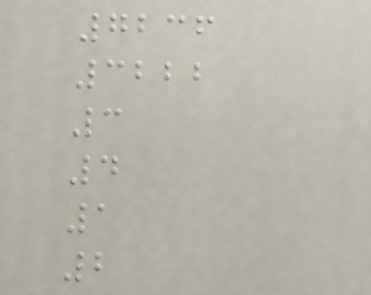7236
3222
3
4
1
2
